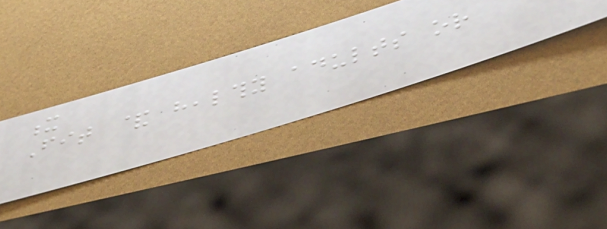x
Fit & healthy adults or
